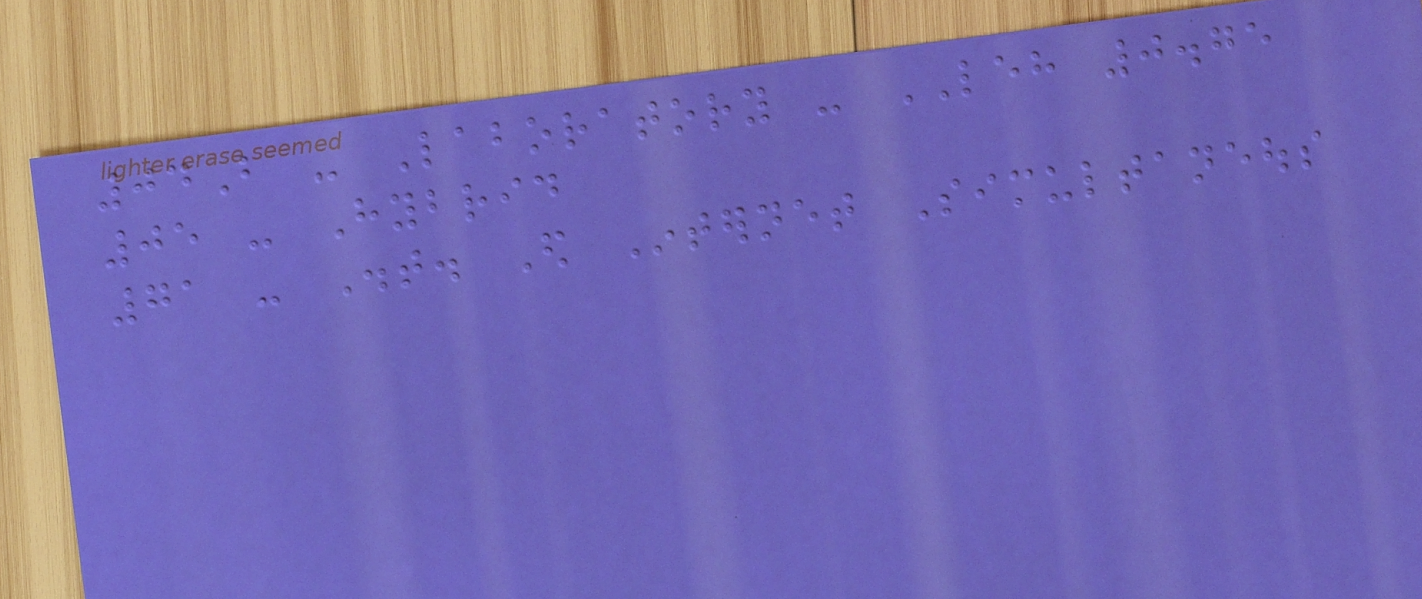04B - Laboratory - LEH 0.75
05 - Hybrid
71 - Dist. Ed Internet Simultaneous
